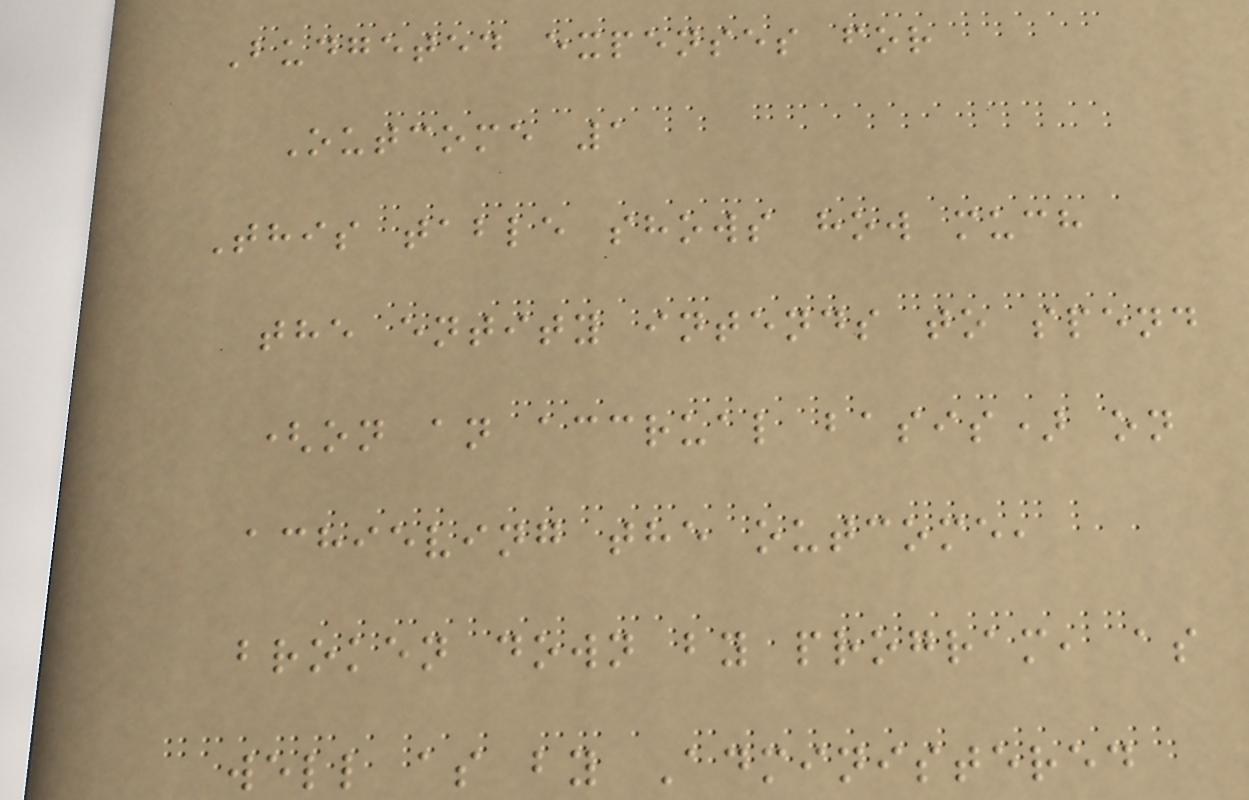Budgeted expenses for
Outcome 1
This table shows how much
the entity intends to spend
(on an accrual basis) on
achieving the outcome,
broken down by program, as
well as by Administered
